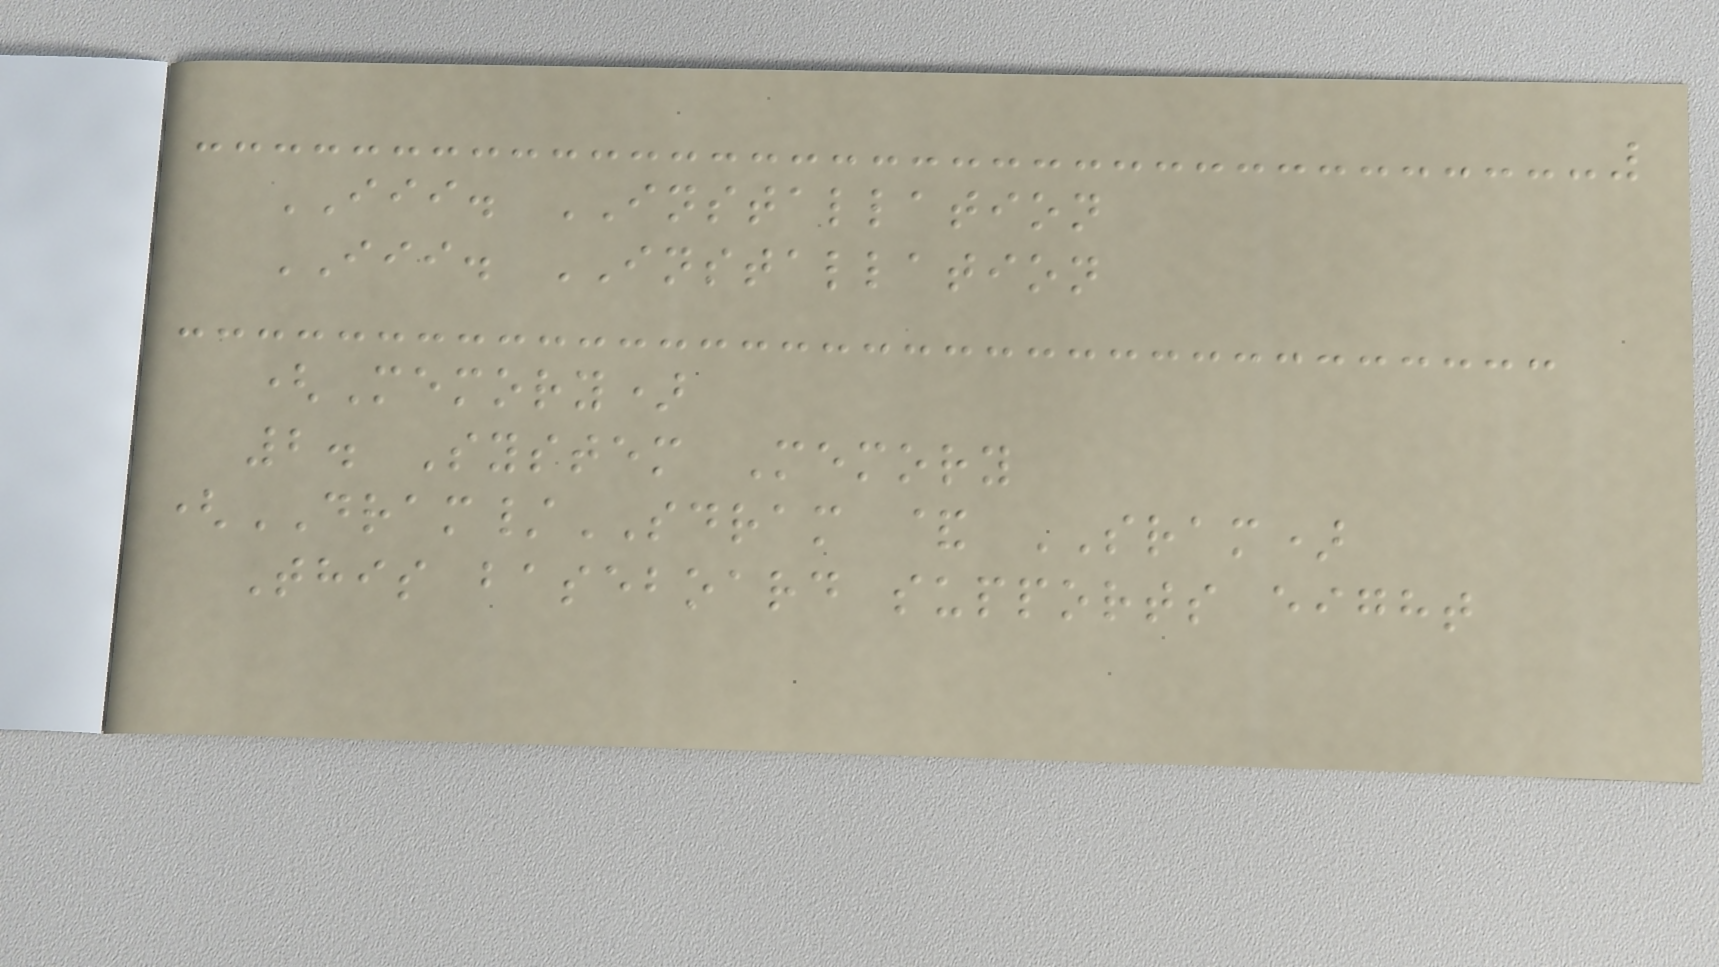III. INSTALLATION
III. INSTALLATION
(Memory)
2. System Memory
(DRAM/SDRAM & SRAM)
This baseboard supports eight
